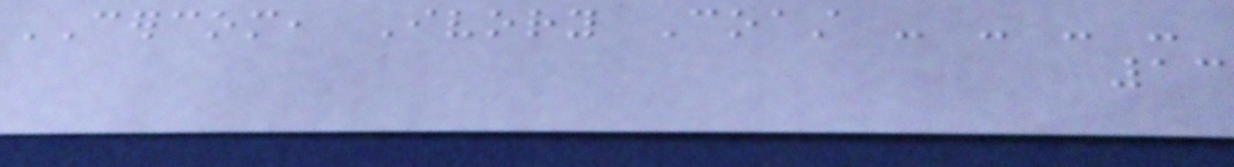CERCOM, Ivory Coast - - - -
13
